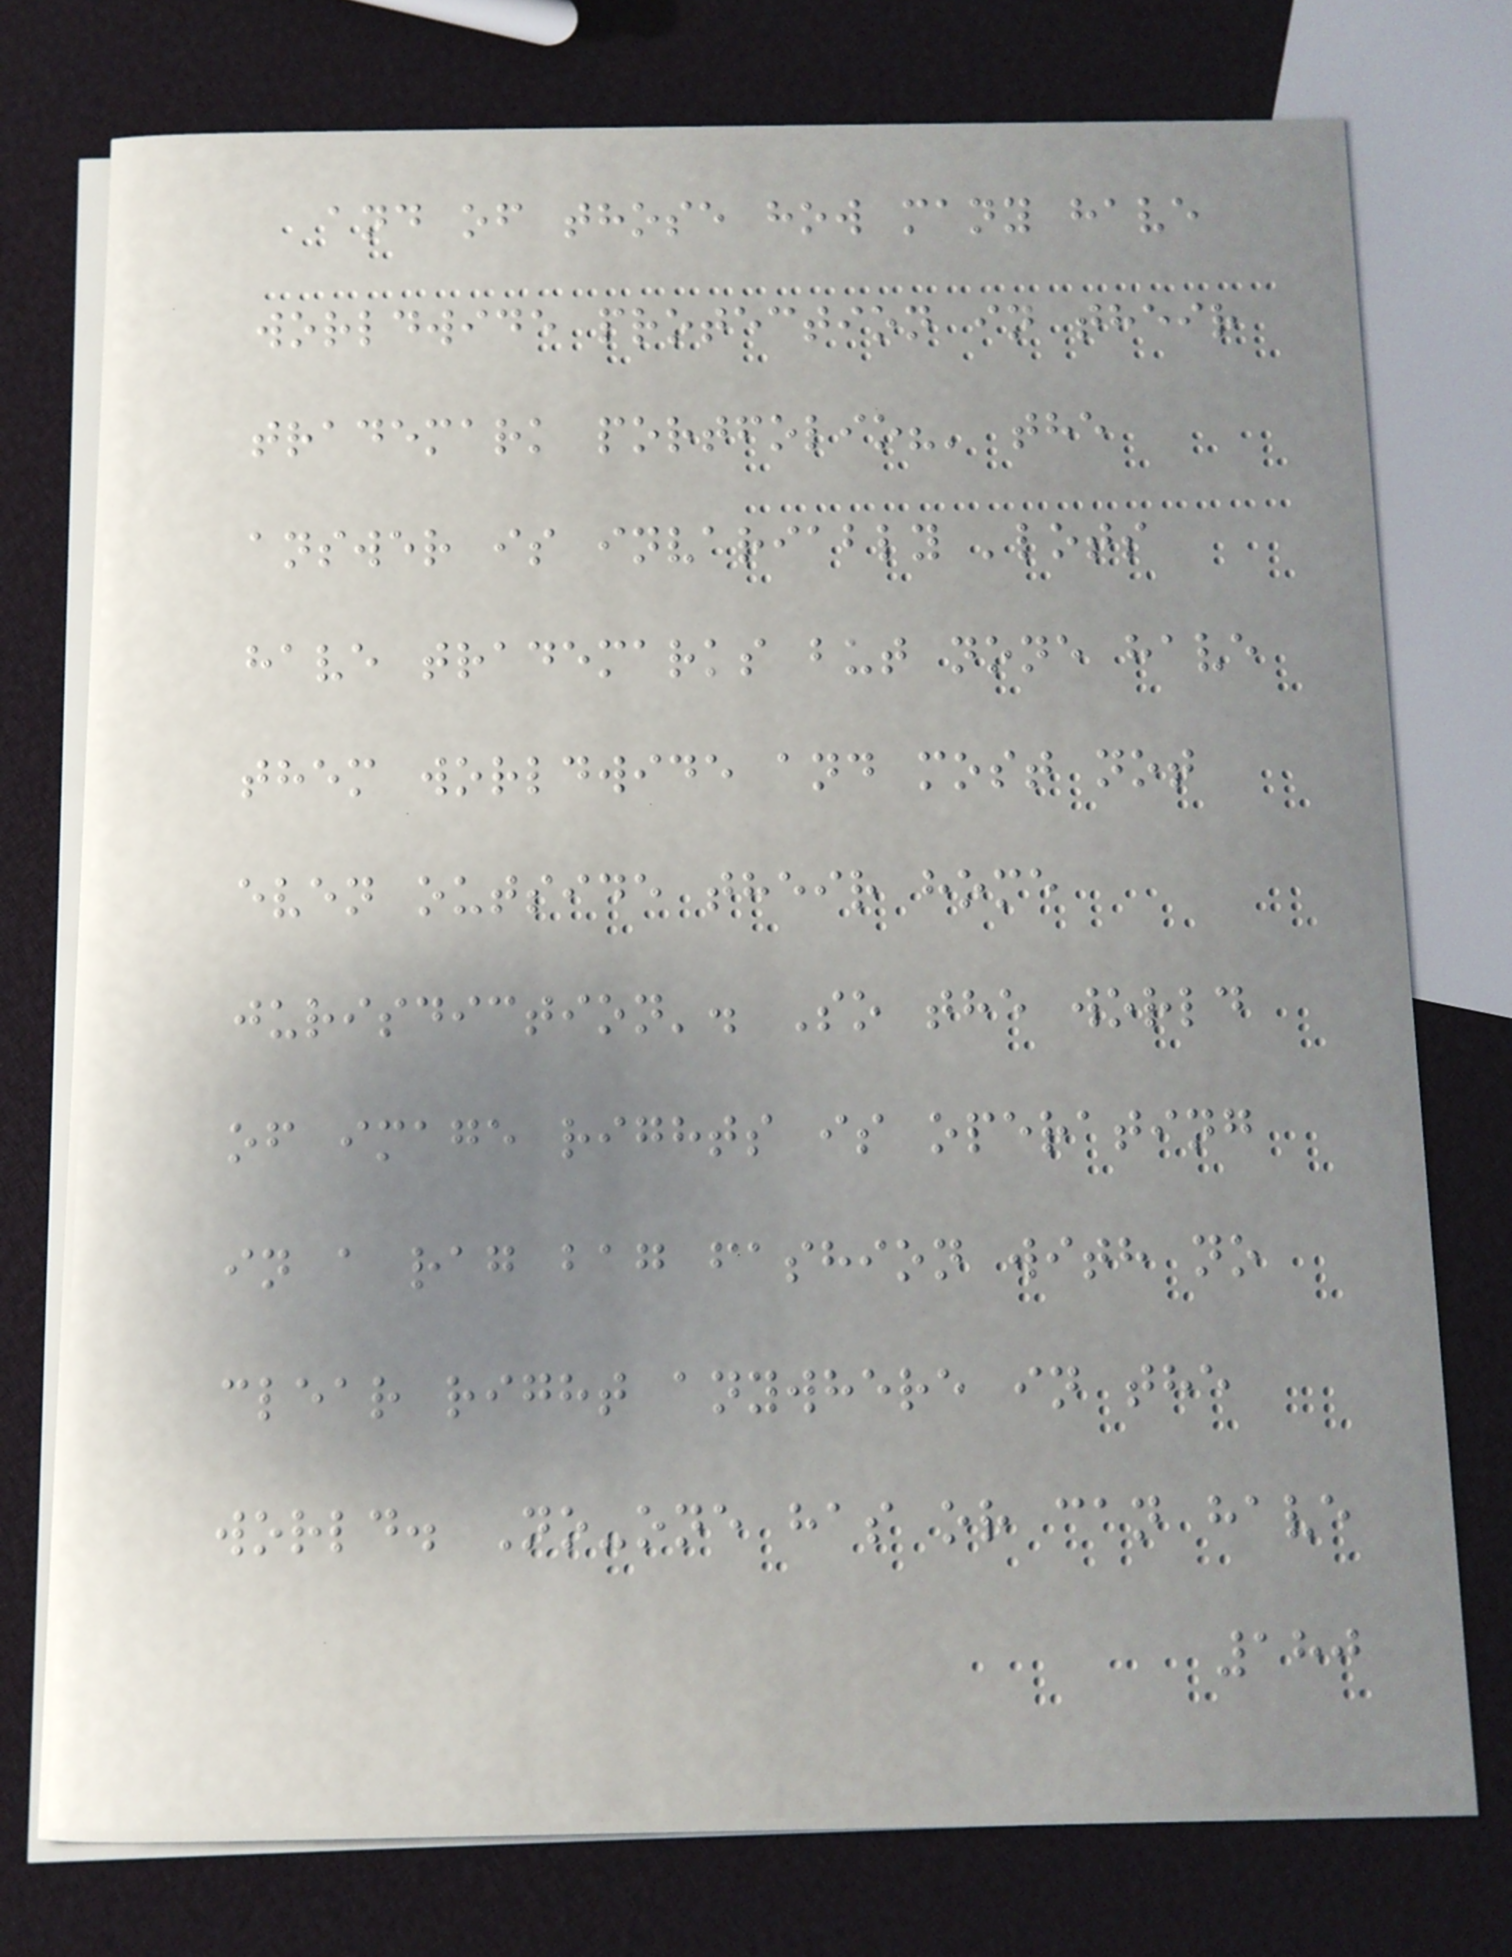and of those how many have
worldwide protection in their
trademark portfolio?' the
answer is invariably 'lots
have trademarks but none have
them worldwide and most not
even outside their home
jurisdiction'. So the world
of image rights is operating
in a rag bag fashion with no
clear right anywhere in the
world. No-one has or can have
180
